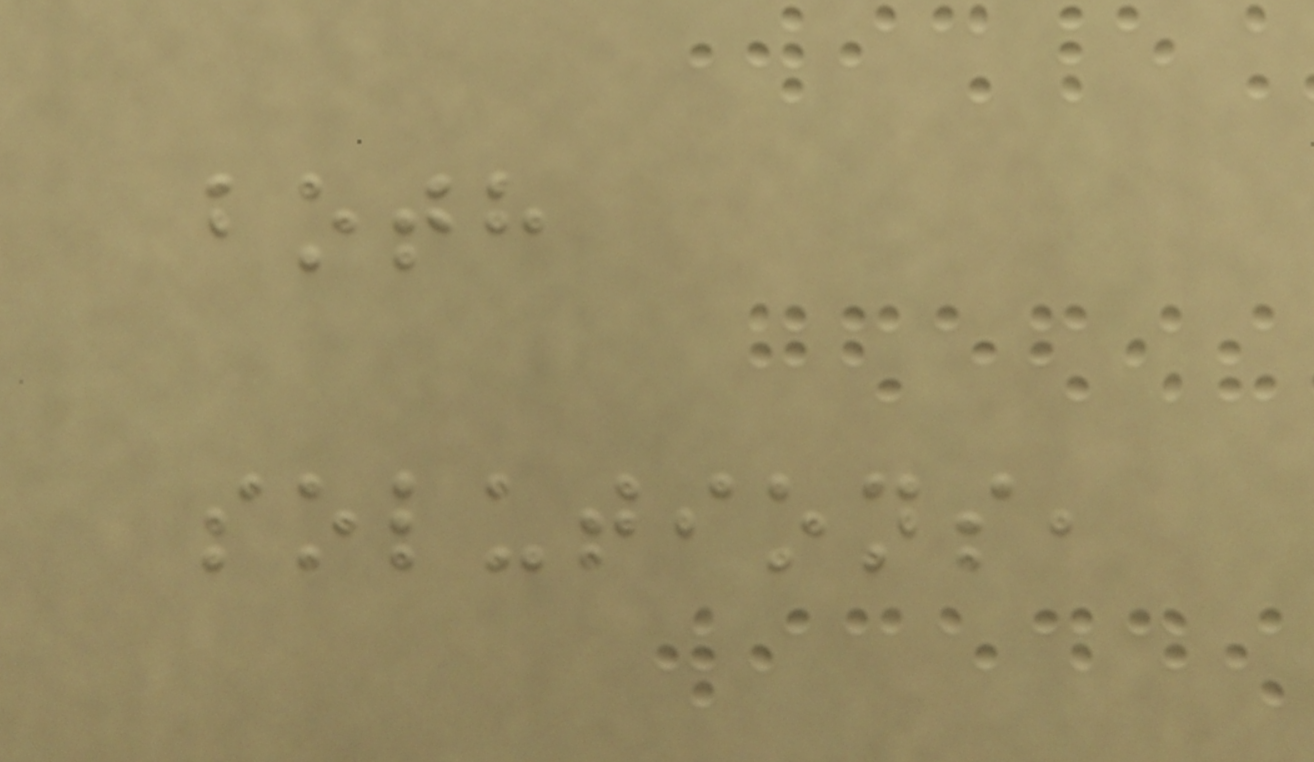both
solutions,
